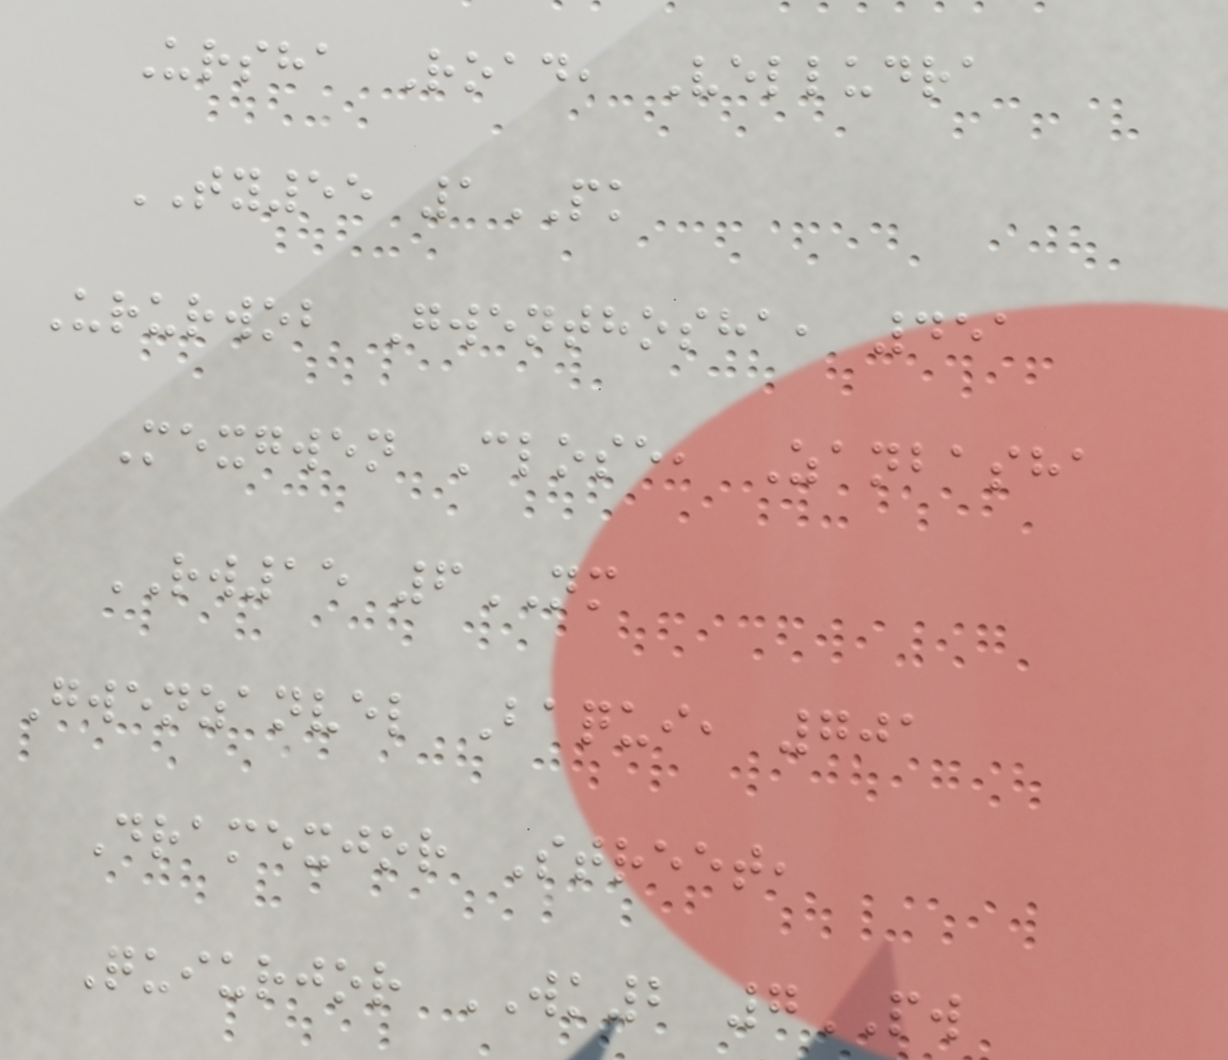Ursha Road, Velludra
TY55 1PK
Ururwob Gwenthosha, 451
Mexgwen Close, Zanbasha
RW15 6NM
Gwenzanvel Baqui, 701
Dramexjor Street,
Quiurjor WK2 7PW
